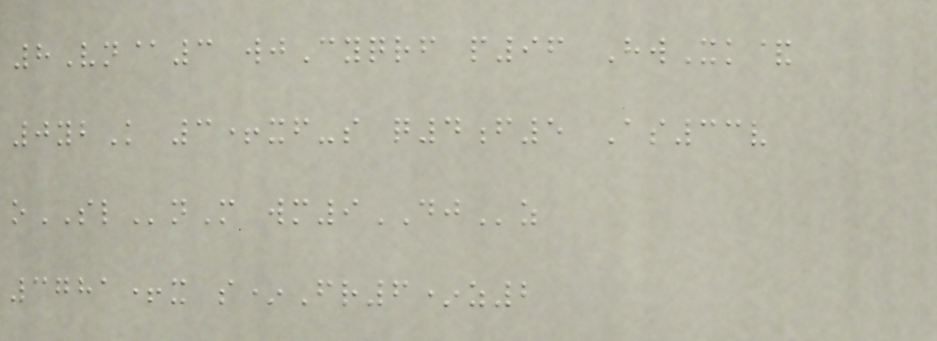8Vn@3 wjCyqrf p96 HwXk&
0ybK 3+xf-s q4f5 As33v
oSLnM wm9DJz
3781+x s*Fr6*z2
